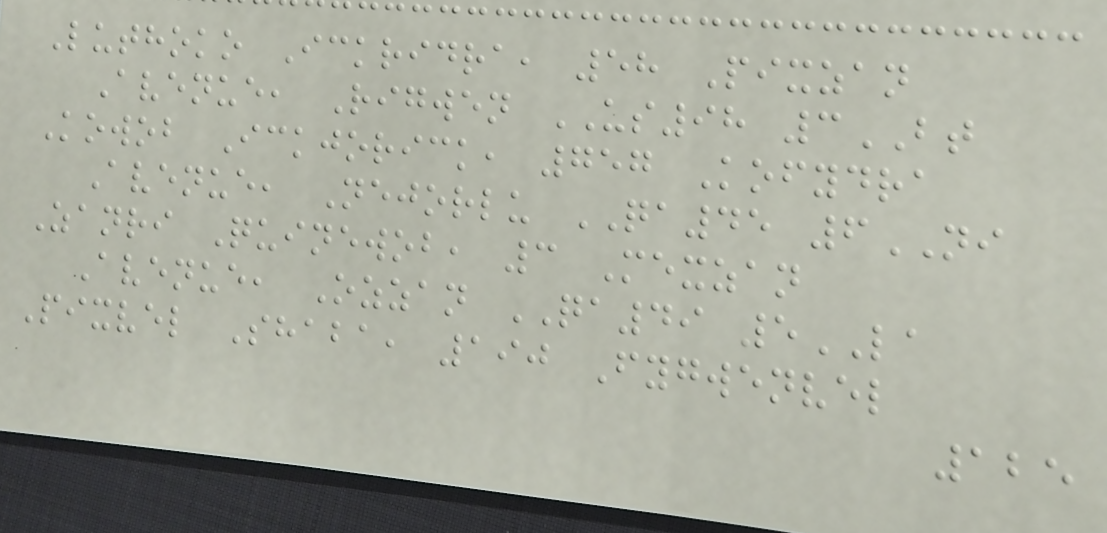Luthoko Ickridra, 58 Pixzan
Avenue, Rigwen US98 3BT
Kowob Ickjorick, 757 Kofydra
Avenue, Nejorlu QA45 6NI
Zanri Quinewob, 3 Mexzan
Avenue, Ozzan QA49 5LA
Pixvel Shaba, 190 Fygwenvel
125
